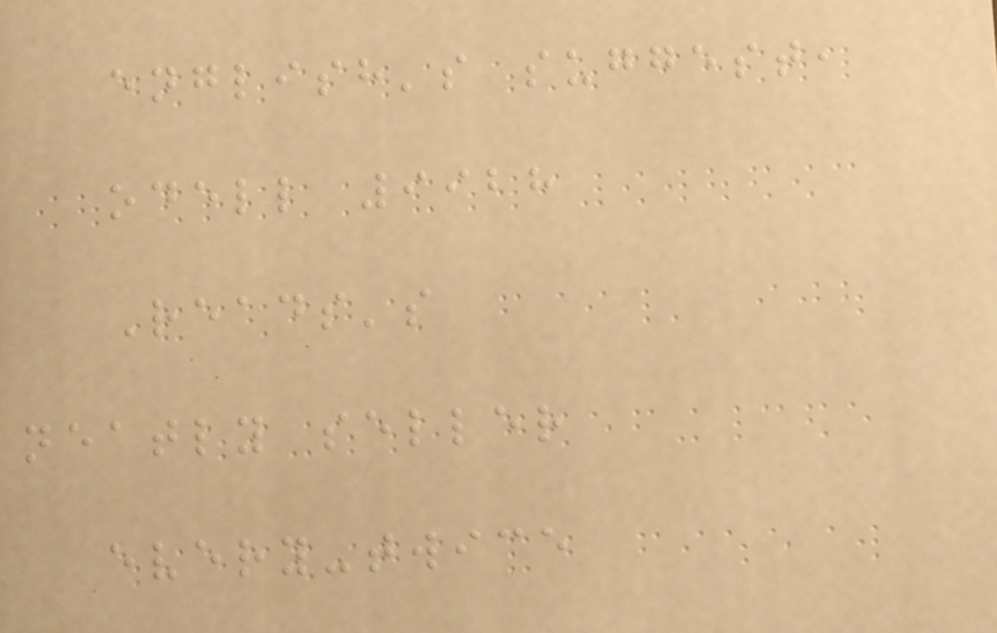english's suggest,
odell 9928
Reads's
neatly seller
every-twice
